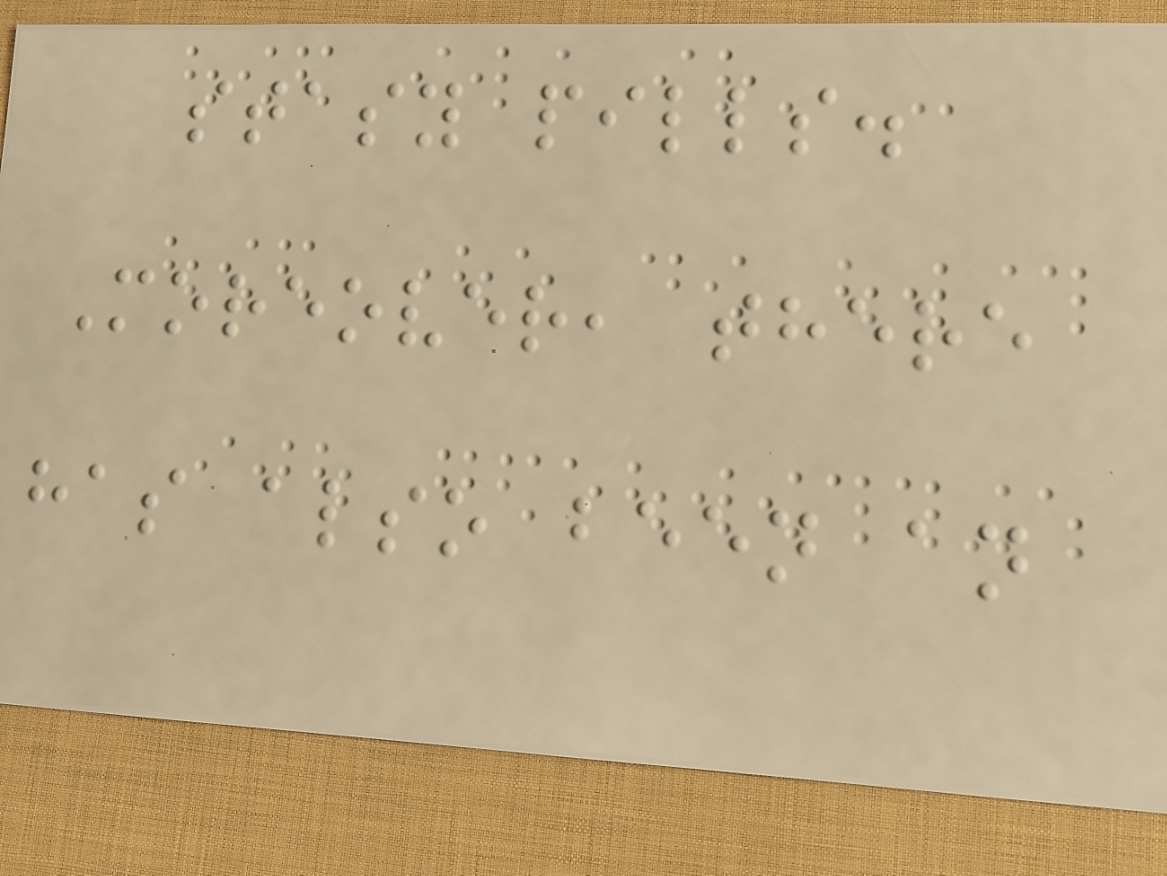stasy pills.
Moreover, there
has also been an
